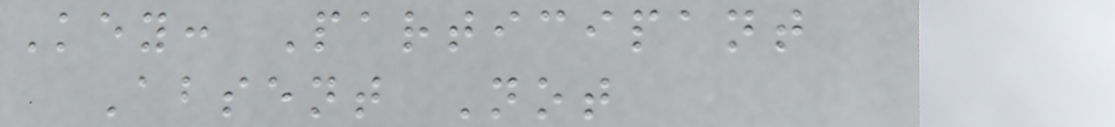Key: Participant
Absent Not
